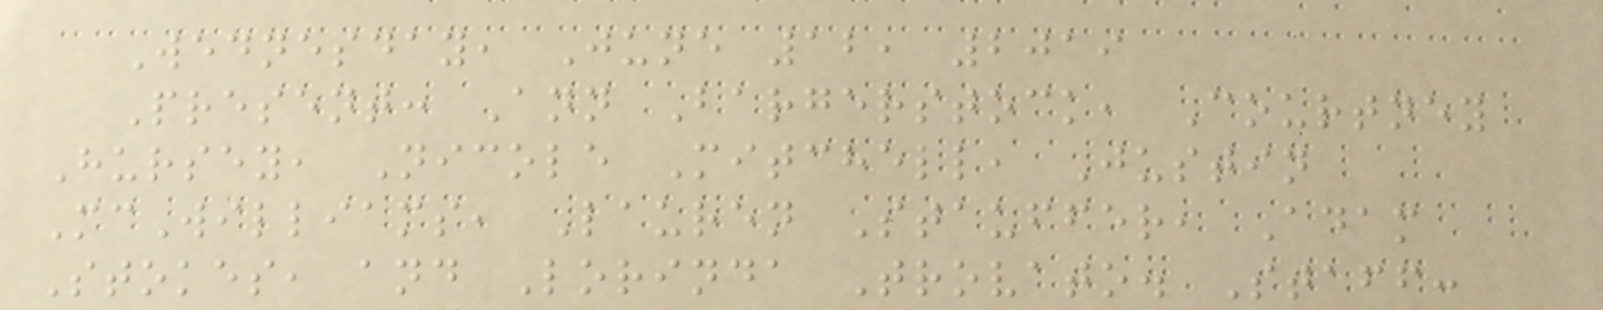Wednesday, June 12, 2019
Present: Ann Bargerstock, Courtney
Hursey, Nicole Mitchell, Justin
McWilliams, Lauren Stauffer, Adam
Stokes, and Lorinda Trovato. Staff:
